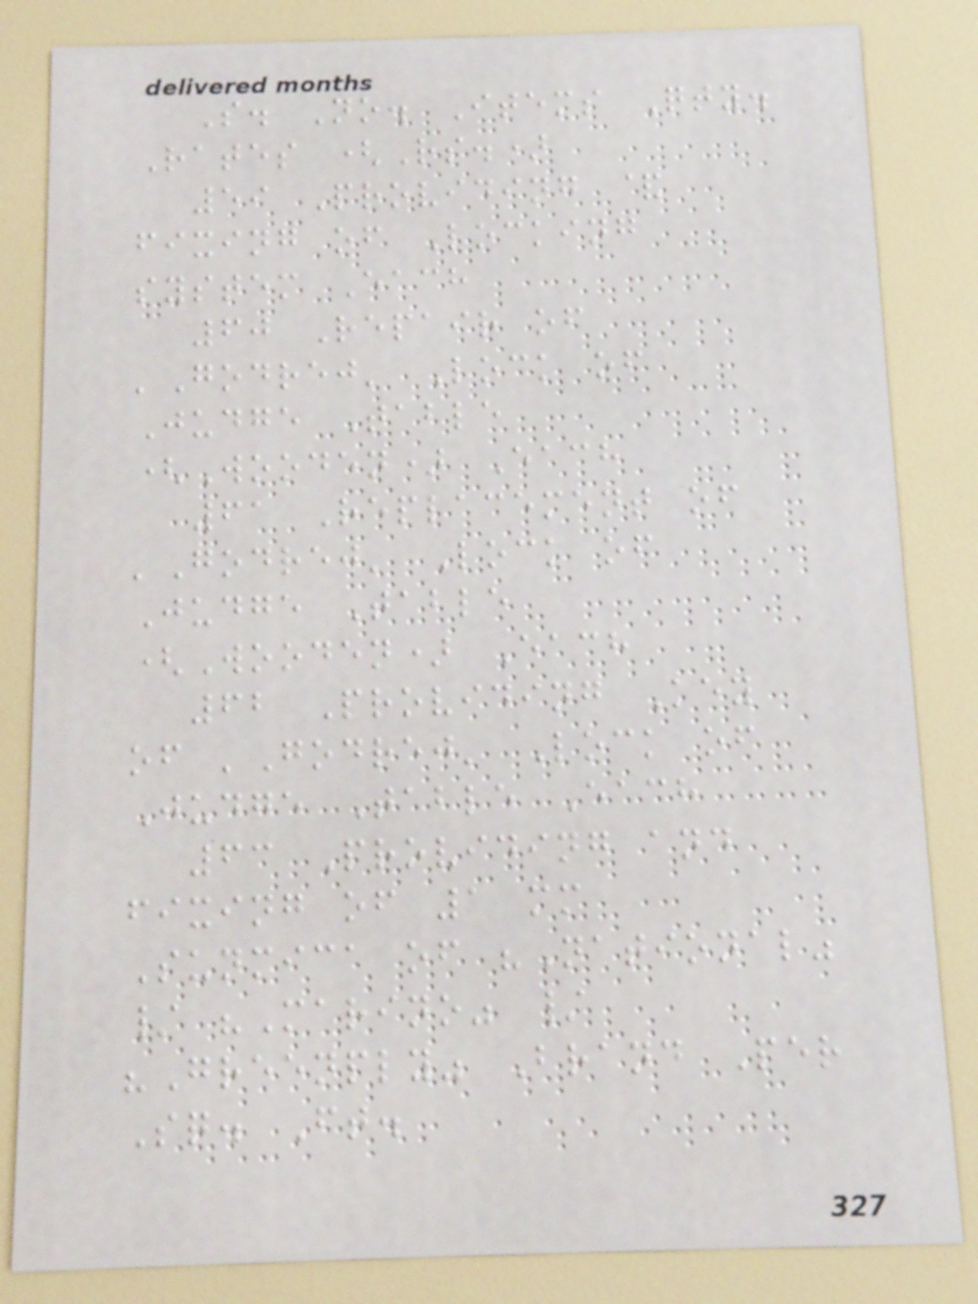S. No. Items Qty.
Rates (Rs.)
59 Providing &
fixing of Locking
system Each
60 Repair of
'Godrej' Lock of
Judge Table
(Wooden) Each
61 Replacement of
'Godrej' Lock of
Judge Table
(Wooden) Each
62 Providing Key
of 'Godrej' Lock of
Judge Table Each
63 Providing and
fixing of 1 mm
Sunmica of "National"
/ "Marino" /
"Greenply" Brand Per
Sq. Ft.
